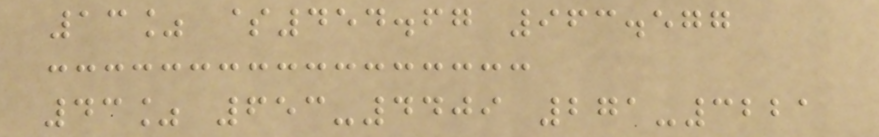13% $454.67 963.577
43% 653-4409 271-3221
